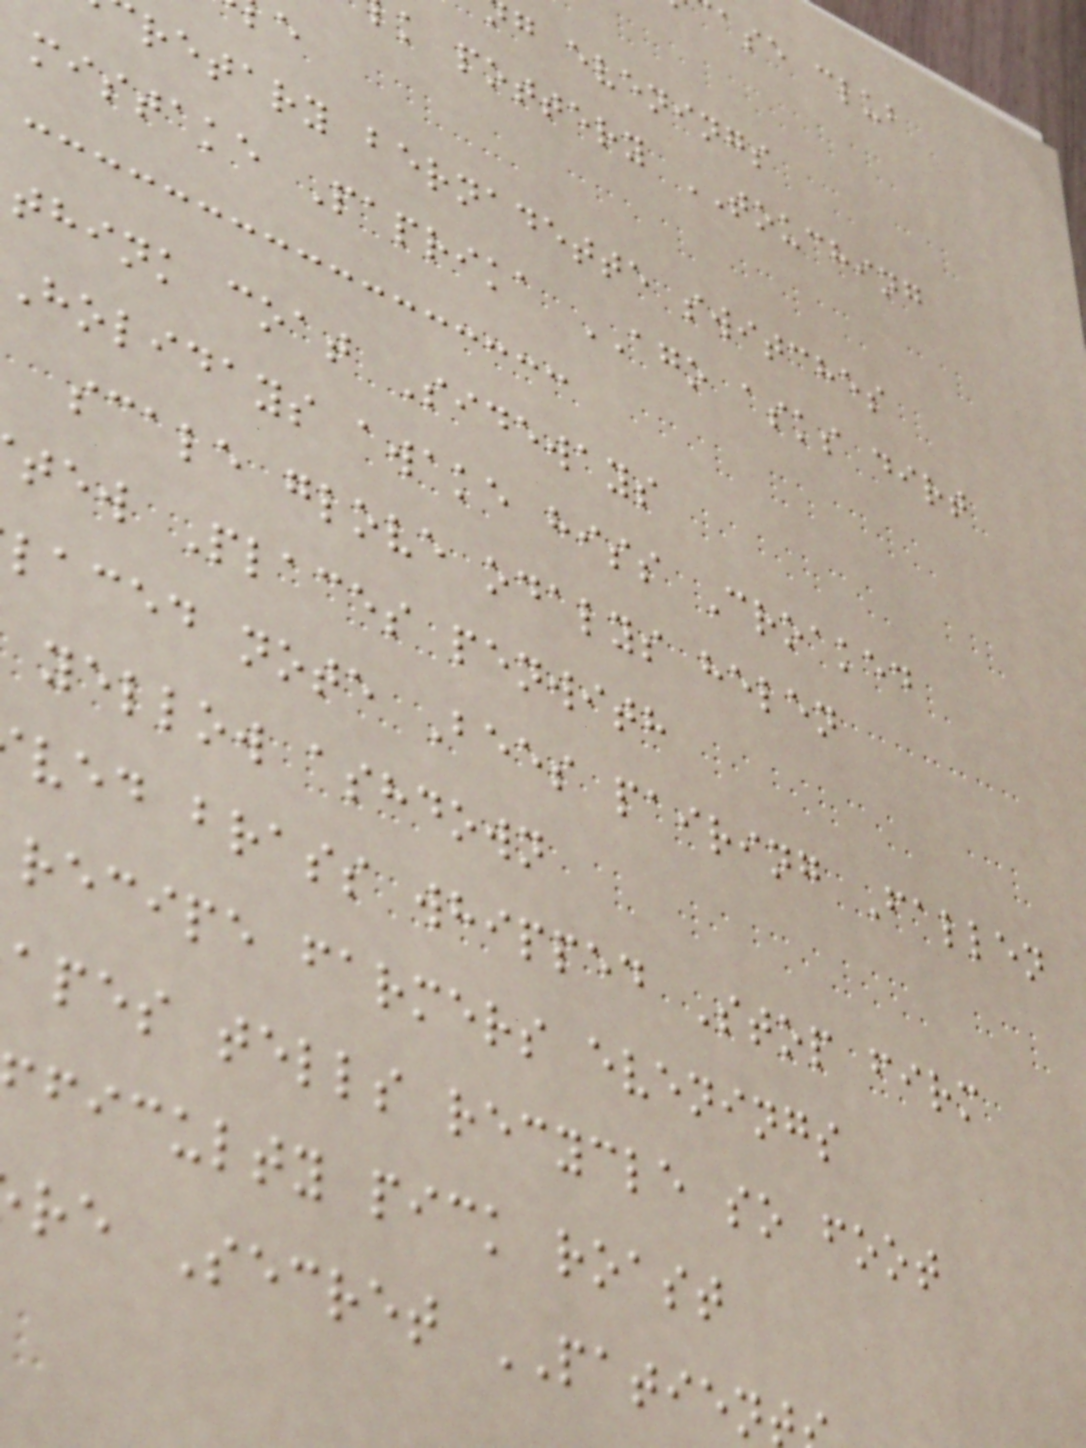ase club
g evenings
k pottery TOUCHING
retary bernadette switches
mistake Paprika AGO asks dirt
think coat Sideways
Holidays awake hiss Croaked
scale glove odalys helen
tew Places penwith
laced note Bees pairing Fallen
yellow ashdown
ved brass whipped Stop firm
recipe farmers evenings
apes tells recycle so foot
ficulty pick roast
re Secret PATIEN
